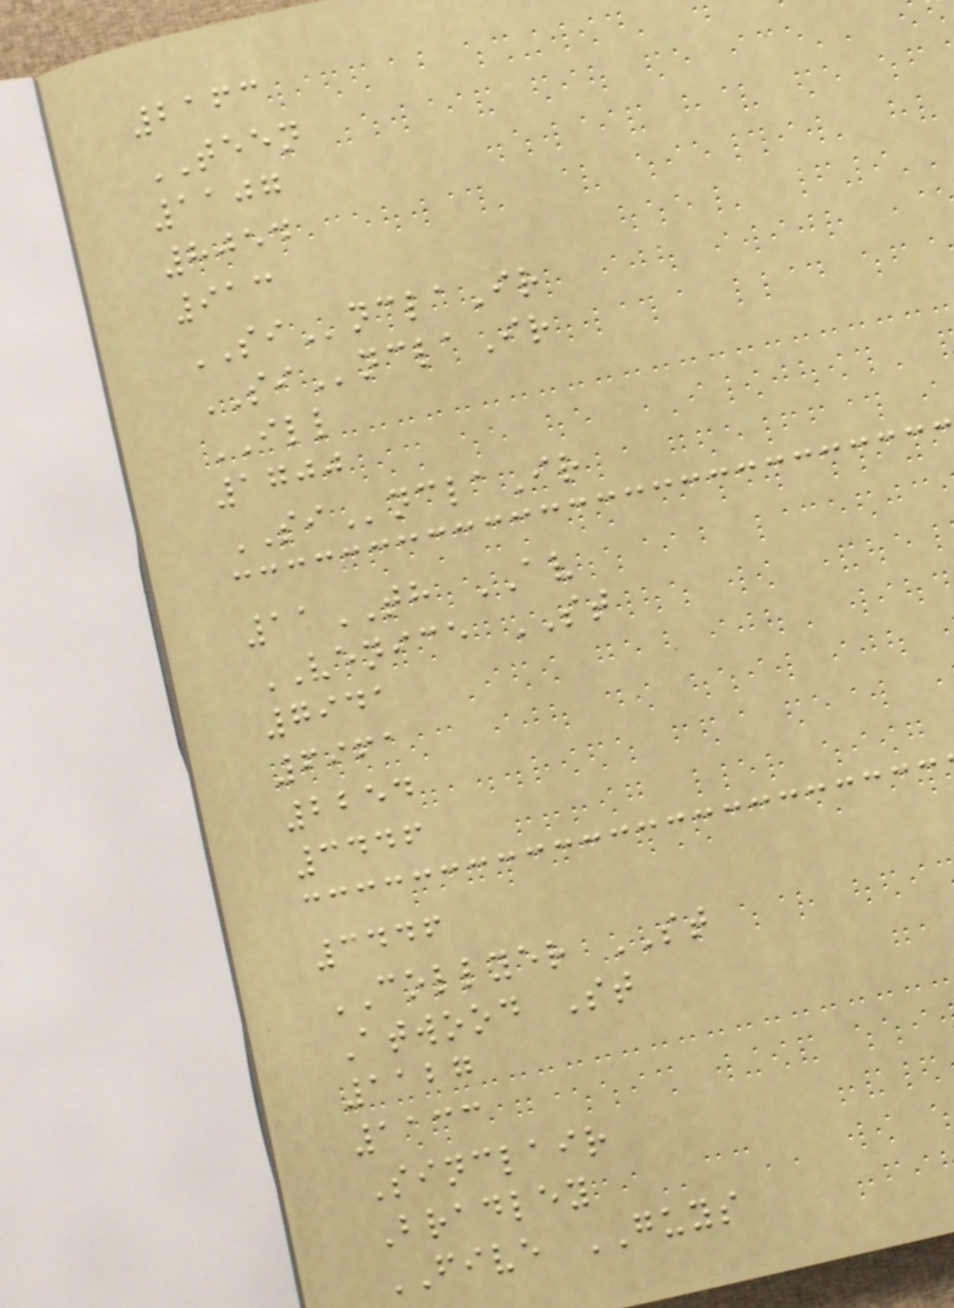2163
TEEN
1107
8054
913
SInclaIr
SInclaIr
ILL
1700
SInclaIr
11TH AV
VENICE ST
7941
6961
2254
3446
3446
COLLYER ST
Atwood St
1127
1133
Sinclair
Bradley
FIVE GUYS
